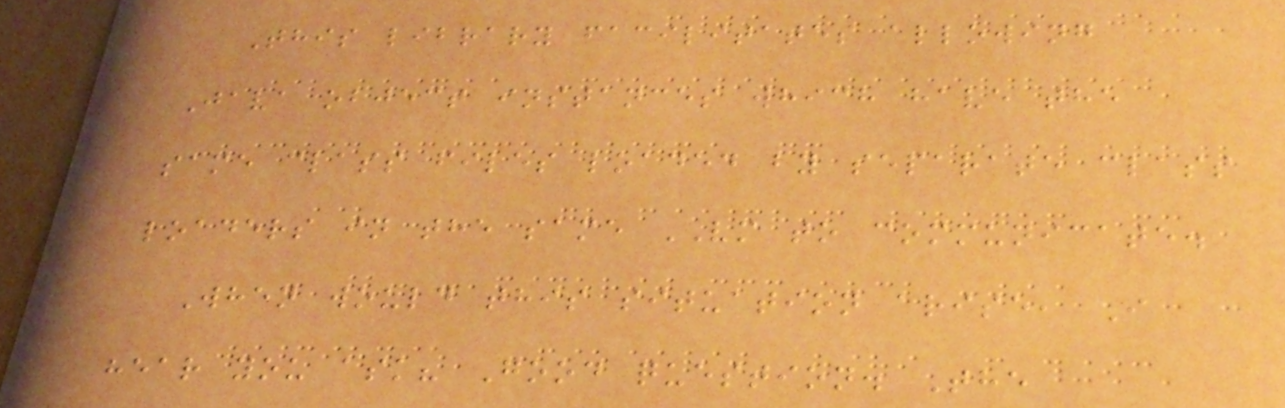This library facilitates allowing
Java object instances which have the
same class files loaded by separate class
loaders in the same VM to communicate.
When would this situation arise, I
hear you ask? Good question. The
